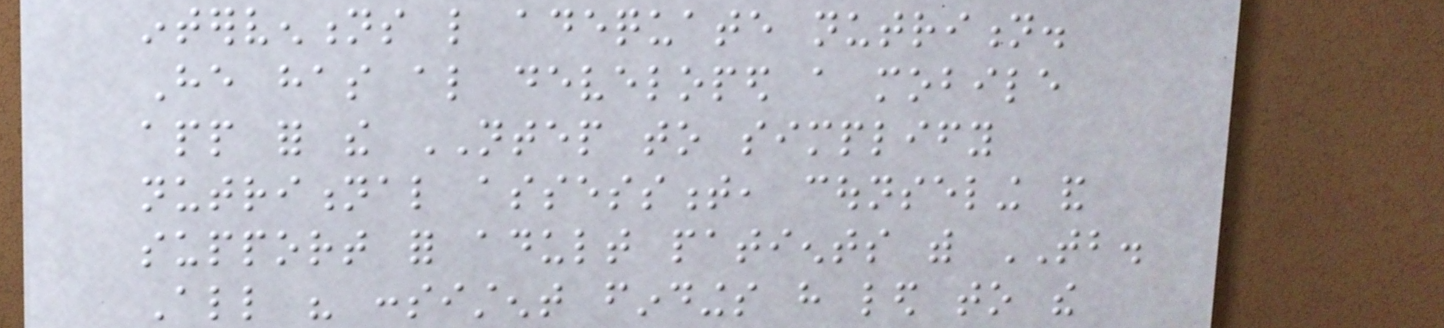interventions like adequate nutrition.
He has also developed a mobile
app for the NTEP to simplify
nutritional assessment, counseling and
support for adult patients with TB.
All his consistent findings have led to the
